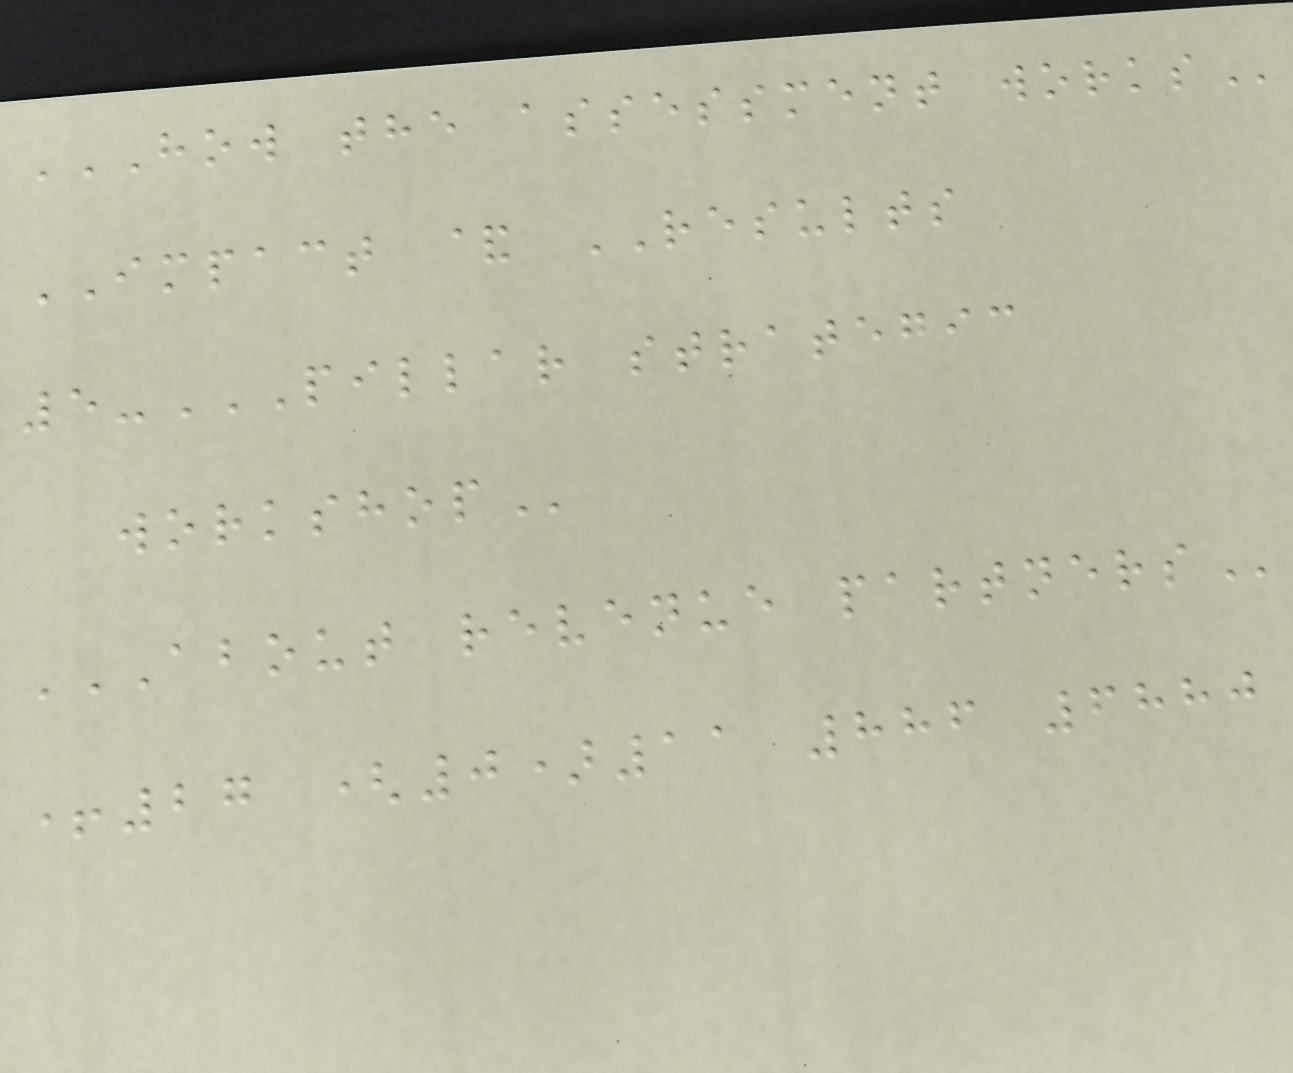HOW THE ASSESSMENT WORKS
IMPACT & RESULTS
5-PILLAR STRATEGIC
WORKSHOP
ABOUT REVENUE PARTNERS
+27 (0)11 886 6880
